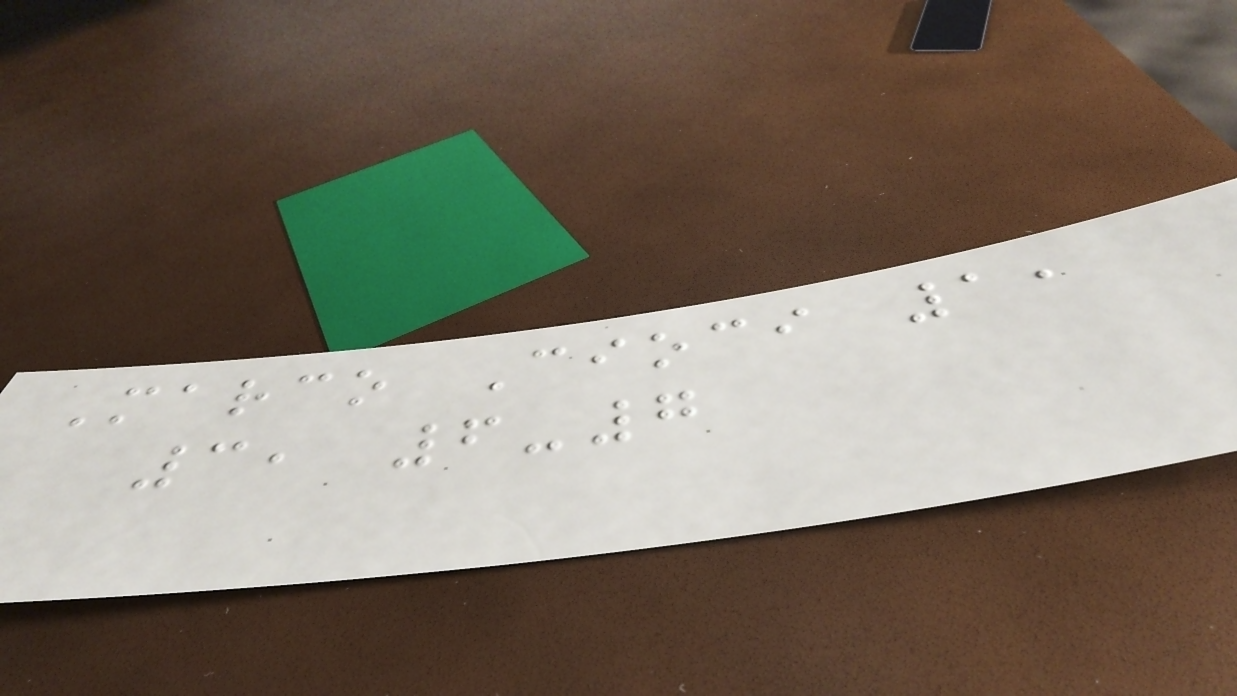Marco Cioci 1,
3, 6-7
